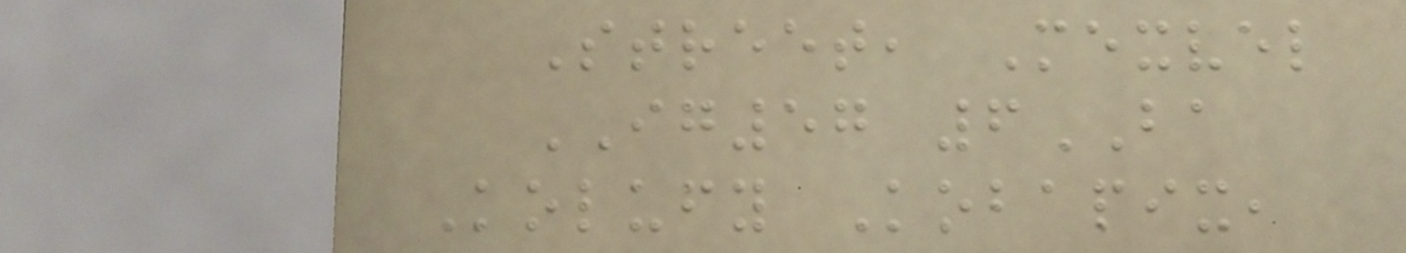Street, Mexvel
IG57 6BA
Kolufy Kobapix,
